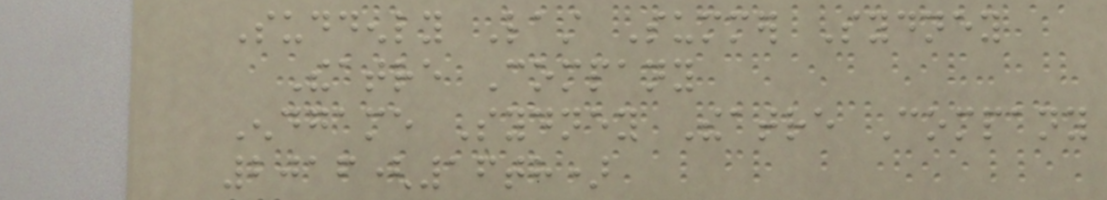Suddenly Last Summer Sydney
Theatre Company
Endgame Sydney Theatre Company
2016(16th)
